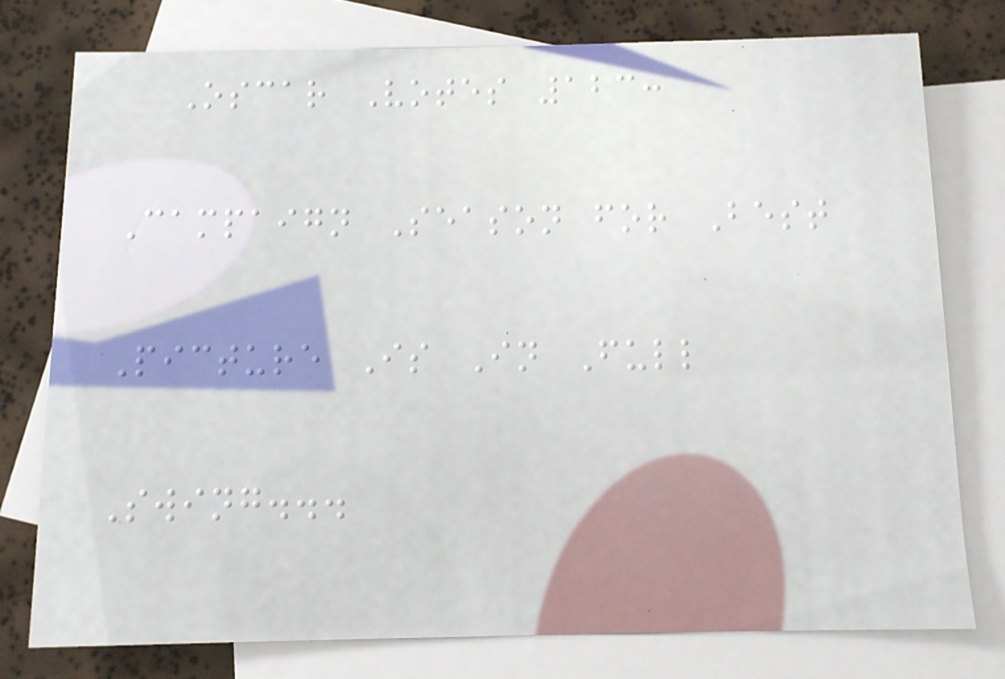Oscar Votes 123:
Campaign Season for Best
Picture Is In Full
Swing...
